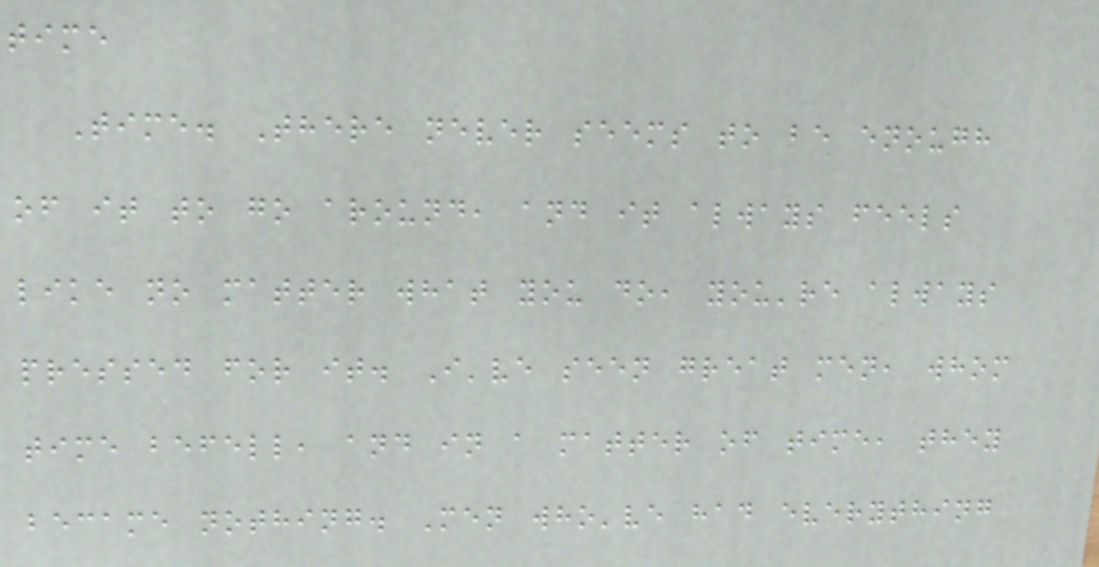time
Time. There never seems to be enough
of it to go around, and it always feels
like no matter what you do, you're always
pressed for it. I've seen great men, whom
time befell, and in a matter of time, they
became nothing. Men who've had everything
